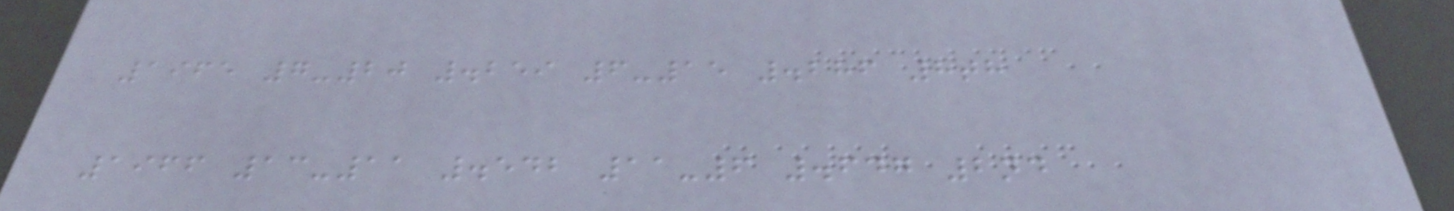1965 7-20 .259 6-15 .286 8th
1966 13-11 .542 11-6 .647 2nd
